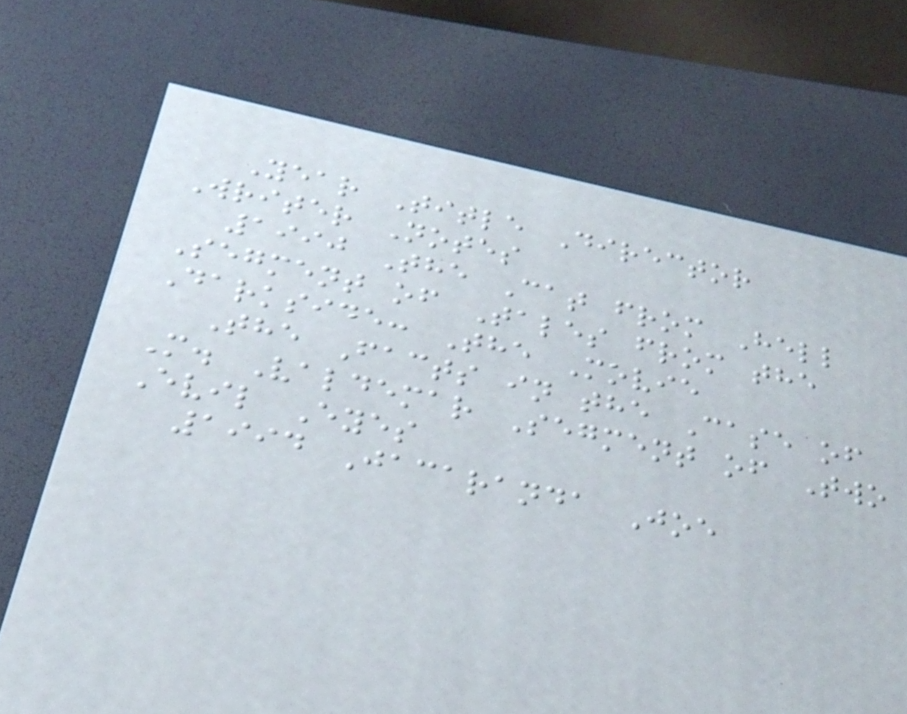Year Title Director
Writer Notes
1990 The Cat from Hell
Segment of Tales from the
Darkside: The Movie
The Facts in the Case of
M. Valdemar Segment of Two
Evil Eyes
1994 Jacaranda Joe
